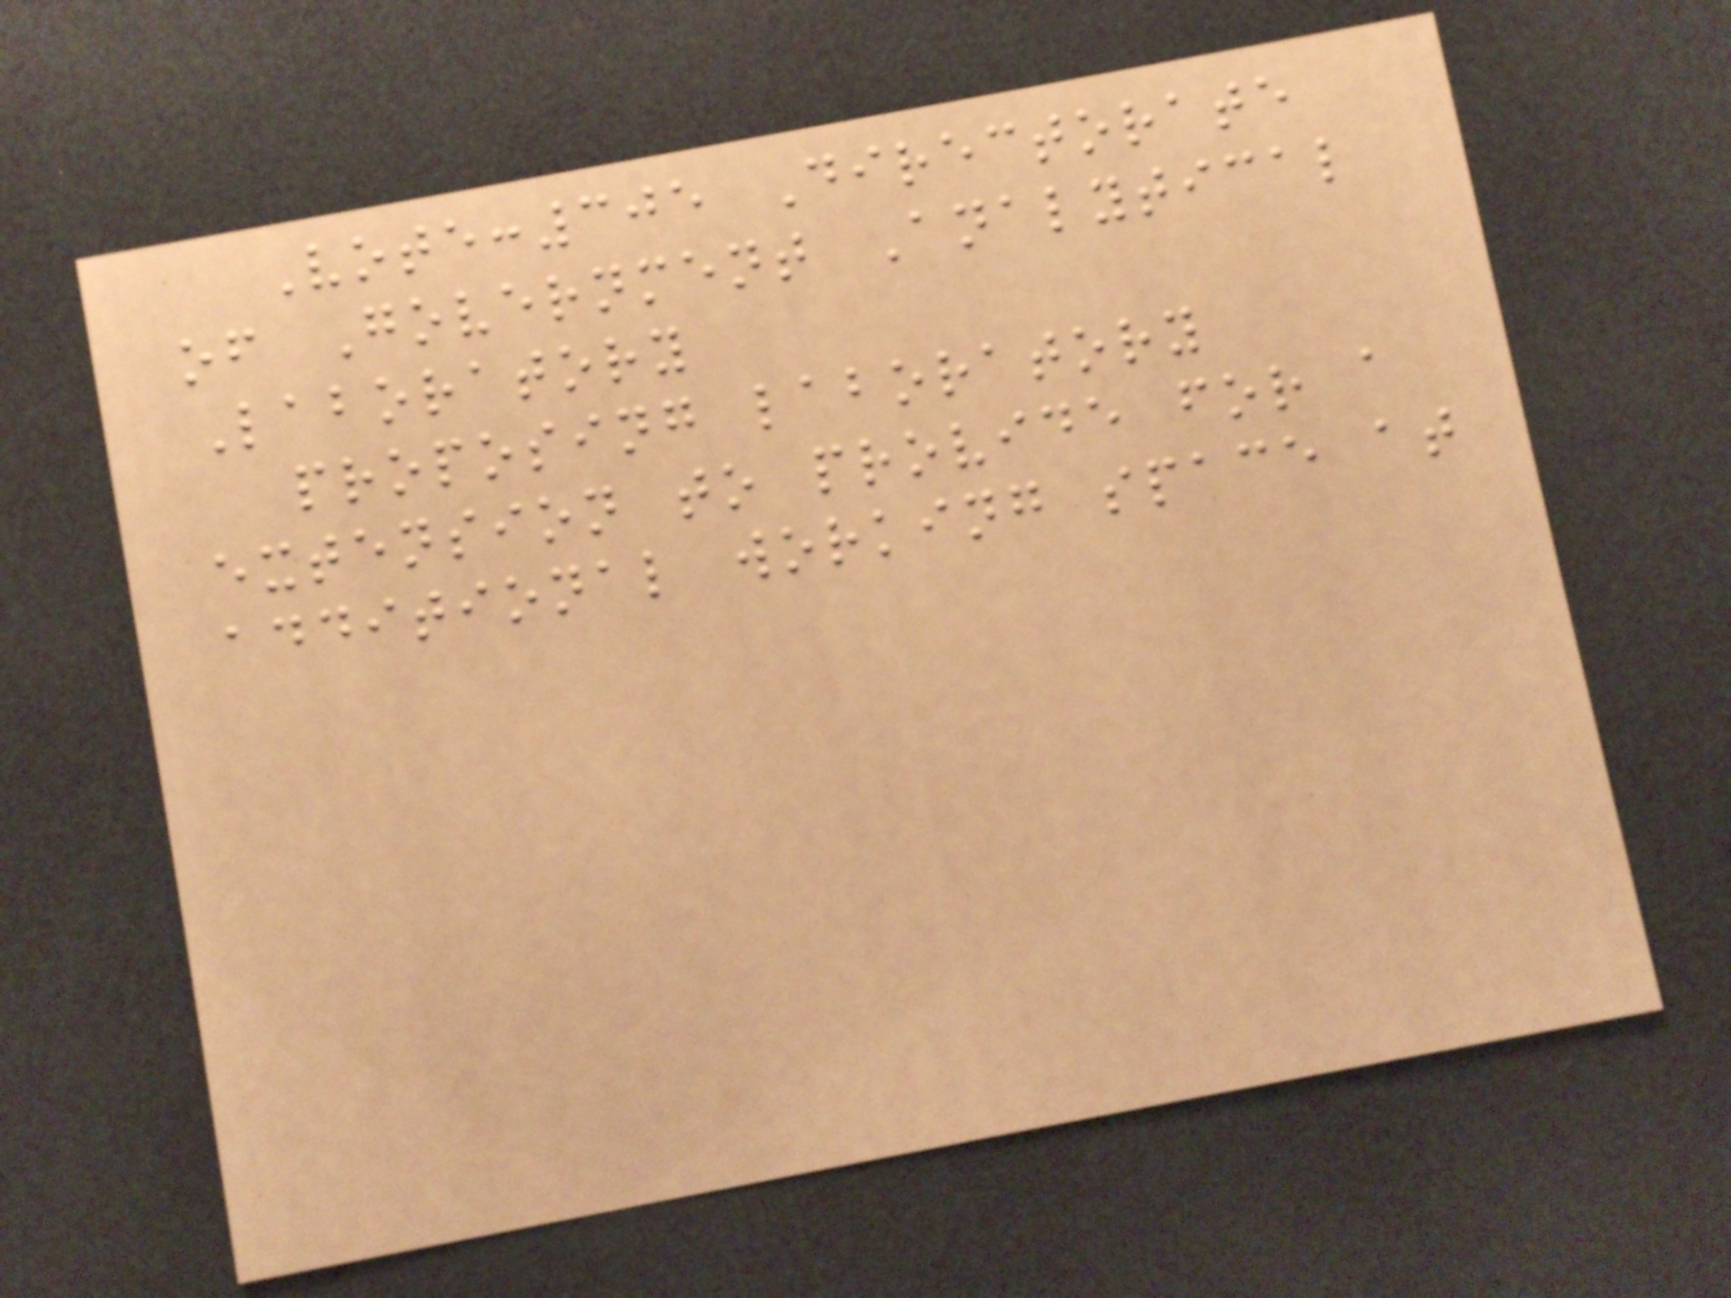Vote:305 Directorate
of Government Analytical
Laboratory
proposing laboratory
extension to provide for a
additional working space at
